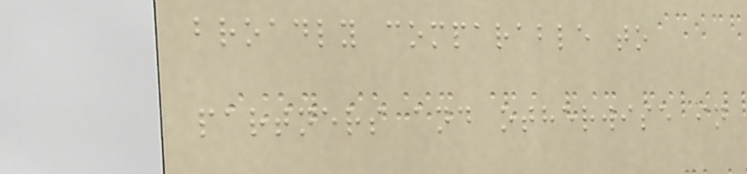broadly comparable to
partners and otherwise in
